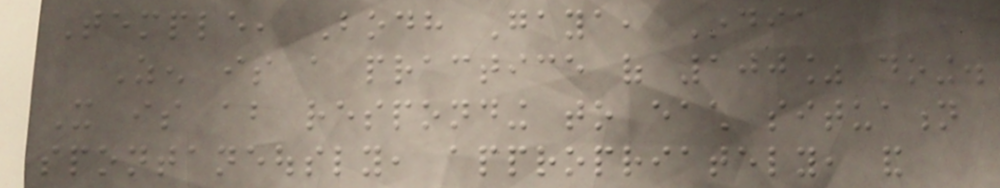Temple, Bodh Gaya, India
Zen is a practice of 100% doing.
It is about responding to each situation
spontaneously, appropriately, and
